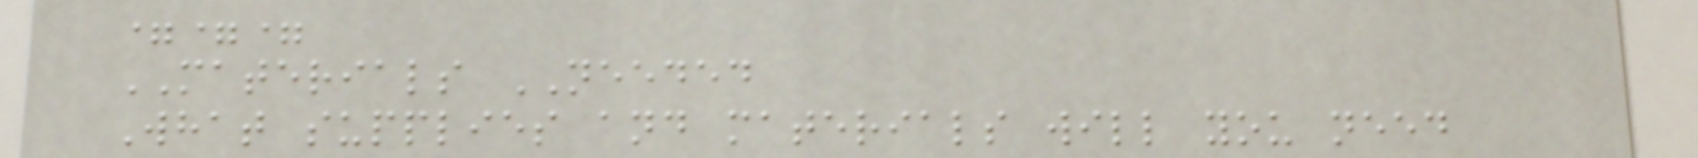===
MATERIALS NEEDED
What supplies and materials will you need
